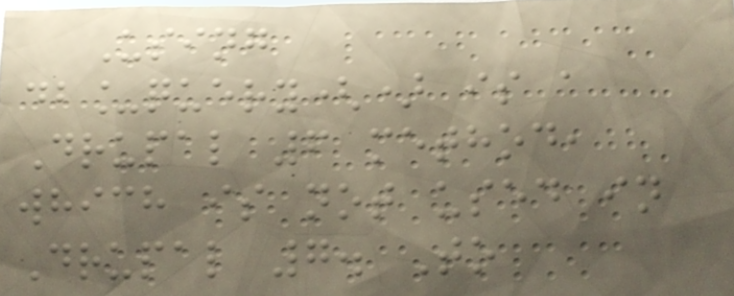Using
db_query() is a
Drupal 6 method,
which is not used in
Drupal 7. To
